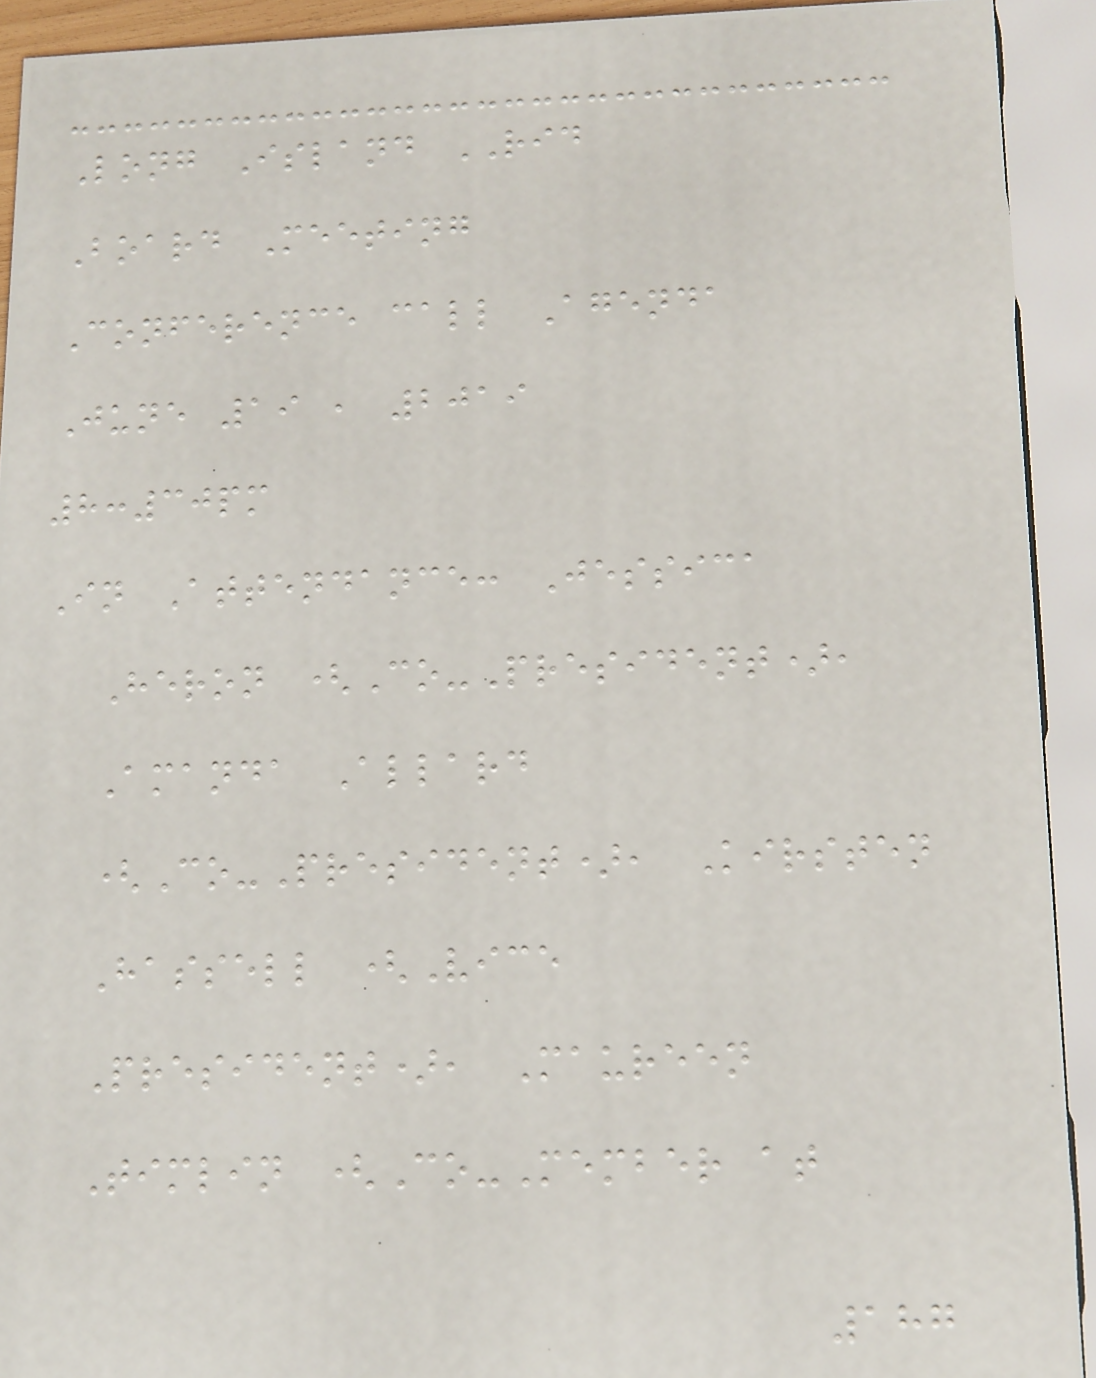Long Island RID
Board Meeting
Conference call Agenda
June 19 , 2019
8:30pm
In Attendance: Jessica
Heron (Co-President),
Amanda Allard
(Co-President), Kirsten
Hassell (Vice
President), Maureen
Timlin (Co-Member at
187
